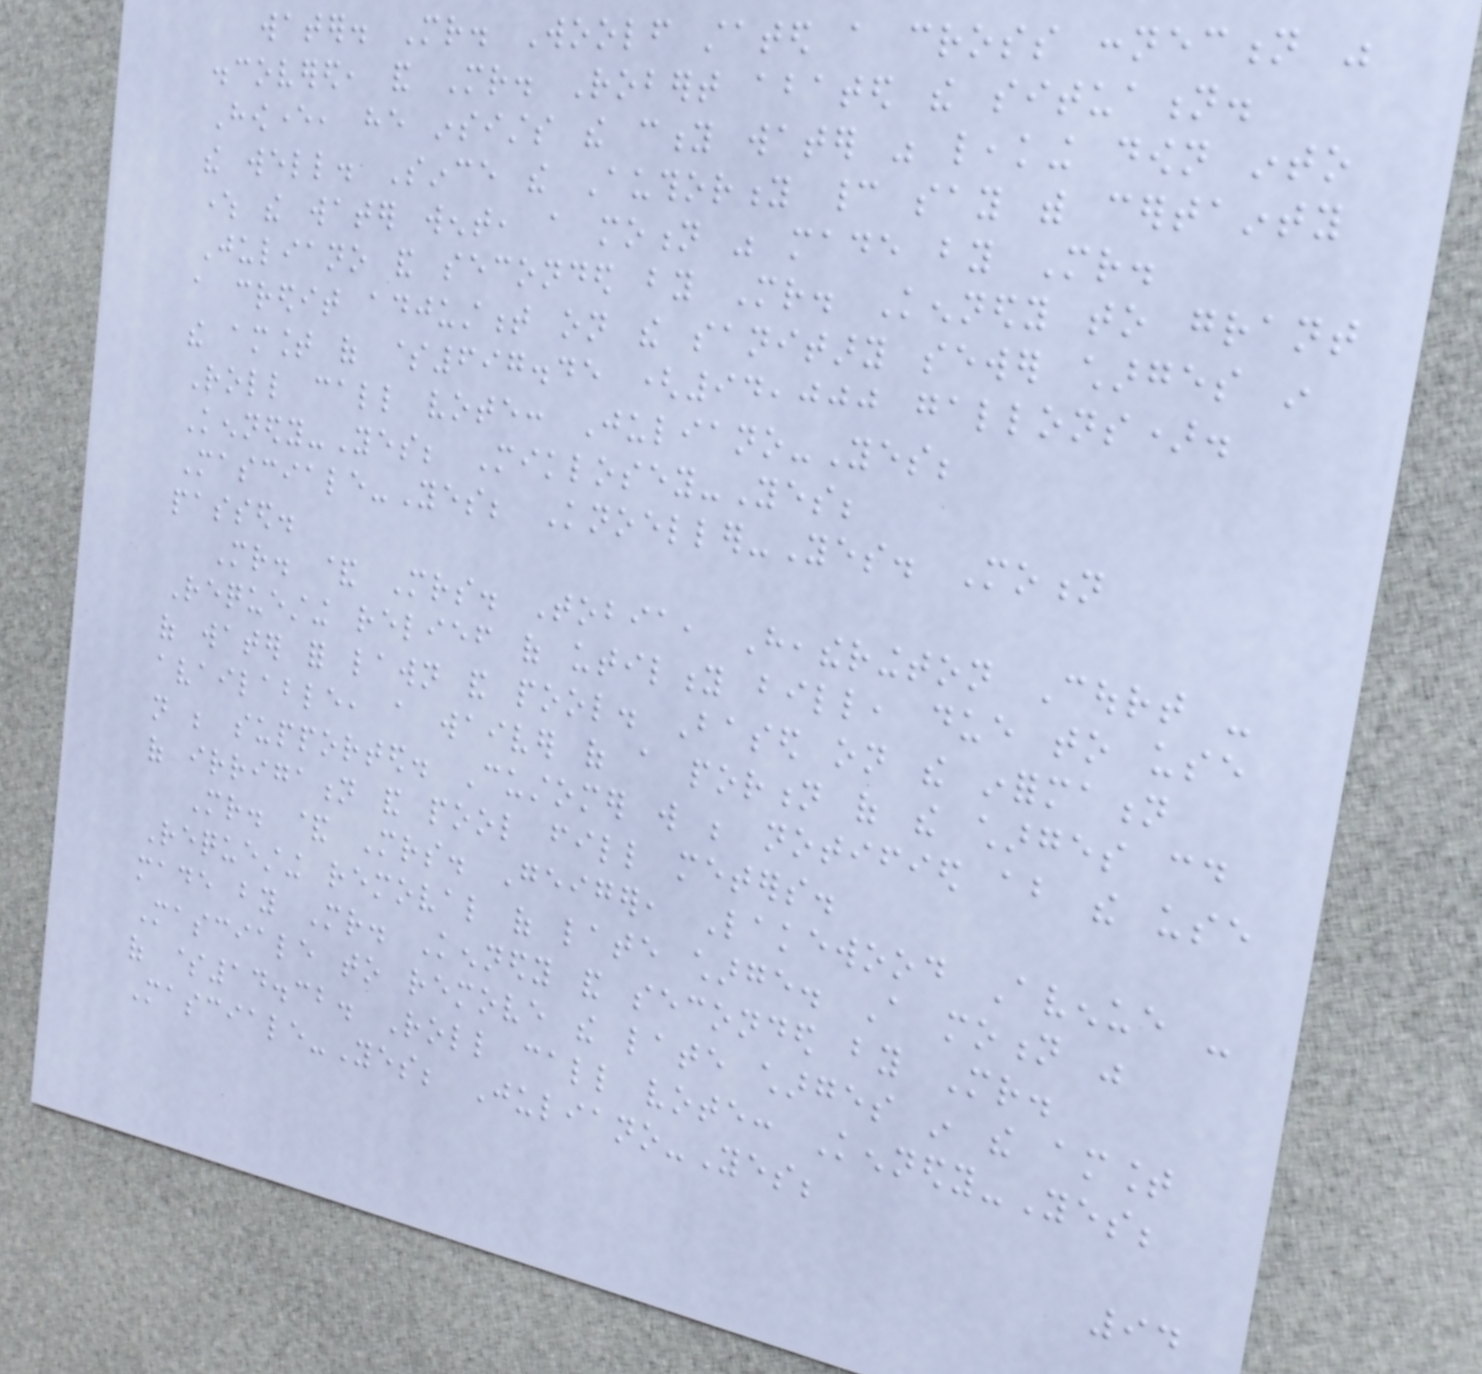water. Mr. Woolf stated a cross connection was
discovered, and Mr. Robert abated the situation.
However, he insists the city water was leaking down into
the well. Since the Authority cannot say with certainty
where the water went, a motion was made by Mr.
Juliano and seconded by Mr. Kennedy to grant
a credit adjustment on the sanitary sewer charges in
the amount of $697.45 (94,000 gallons).
Roll call vote: Juliano-Yes;
Kennedy-Yes; Miklosey-Yes;
Masciale-Yes; Knoeller-Yes. Motion
passed.
Mr. & Mrs. Tobia, Heatherington Court -
Requesting relief of utility bill, due to use
of water for lawn and pool. Based on the information
available, a waiver of a portion of the charges could
not be supported. Customer will be notified about the use
of irrigation and pool fill meters.
Mr. & Mrs. Geiger, Lakewood Avenue -
Requesting removal of late charge. A motion was
made by Mr. Kennedy and seconded by Mr.
Masciale to remove the late charges in the amount
of $14.32. Roll call vote: Kennedy-Yes;
Masciale-Yes; Juliano-Yes;
94
